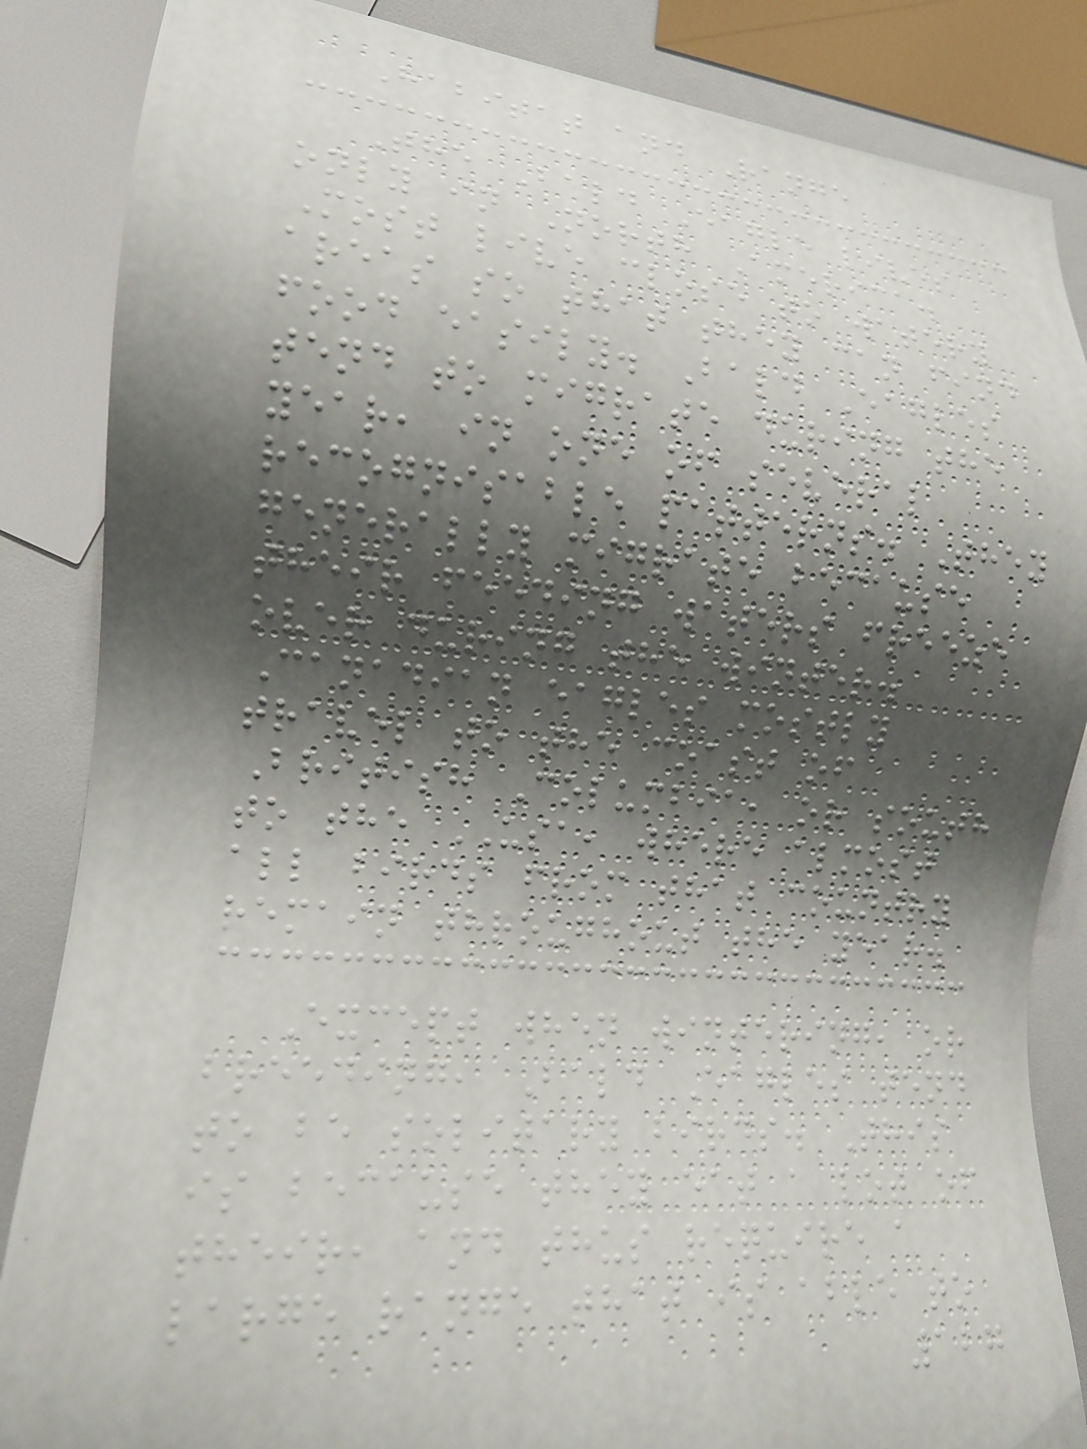Habitat and Range
The Bald Eagle lives
only in North America.
Most live close to watery
areas so that they can find
food easily. Bald Eagles
tend to migrate during the
year, in one of several
recognisable patterns. They
generally migrate because
their feeding waters freeze
over during the winter.
Canadian eagles mostly
travel to the coast of
British Columbia, or south
to the USA, where almost
all birds from that country
remain throughout the year.
Except when wintering, or
breeding, Bald Eagles tend
to be solitary birds. This
is because they eat a lot of
their, and thus require a
large range that is able to
127
